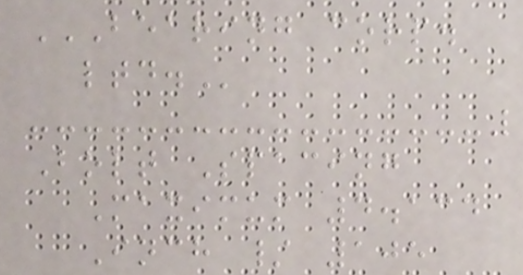BEARING CORP.
LTD.
Bolt Spacing
Maximum 4.134
Inch / 105
